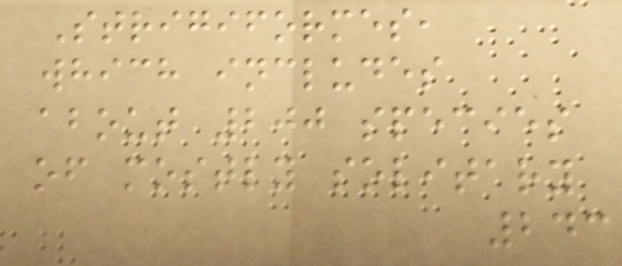Strigiformes,
which includes
about 200 species
of mostly solitary
243
